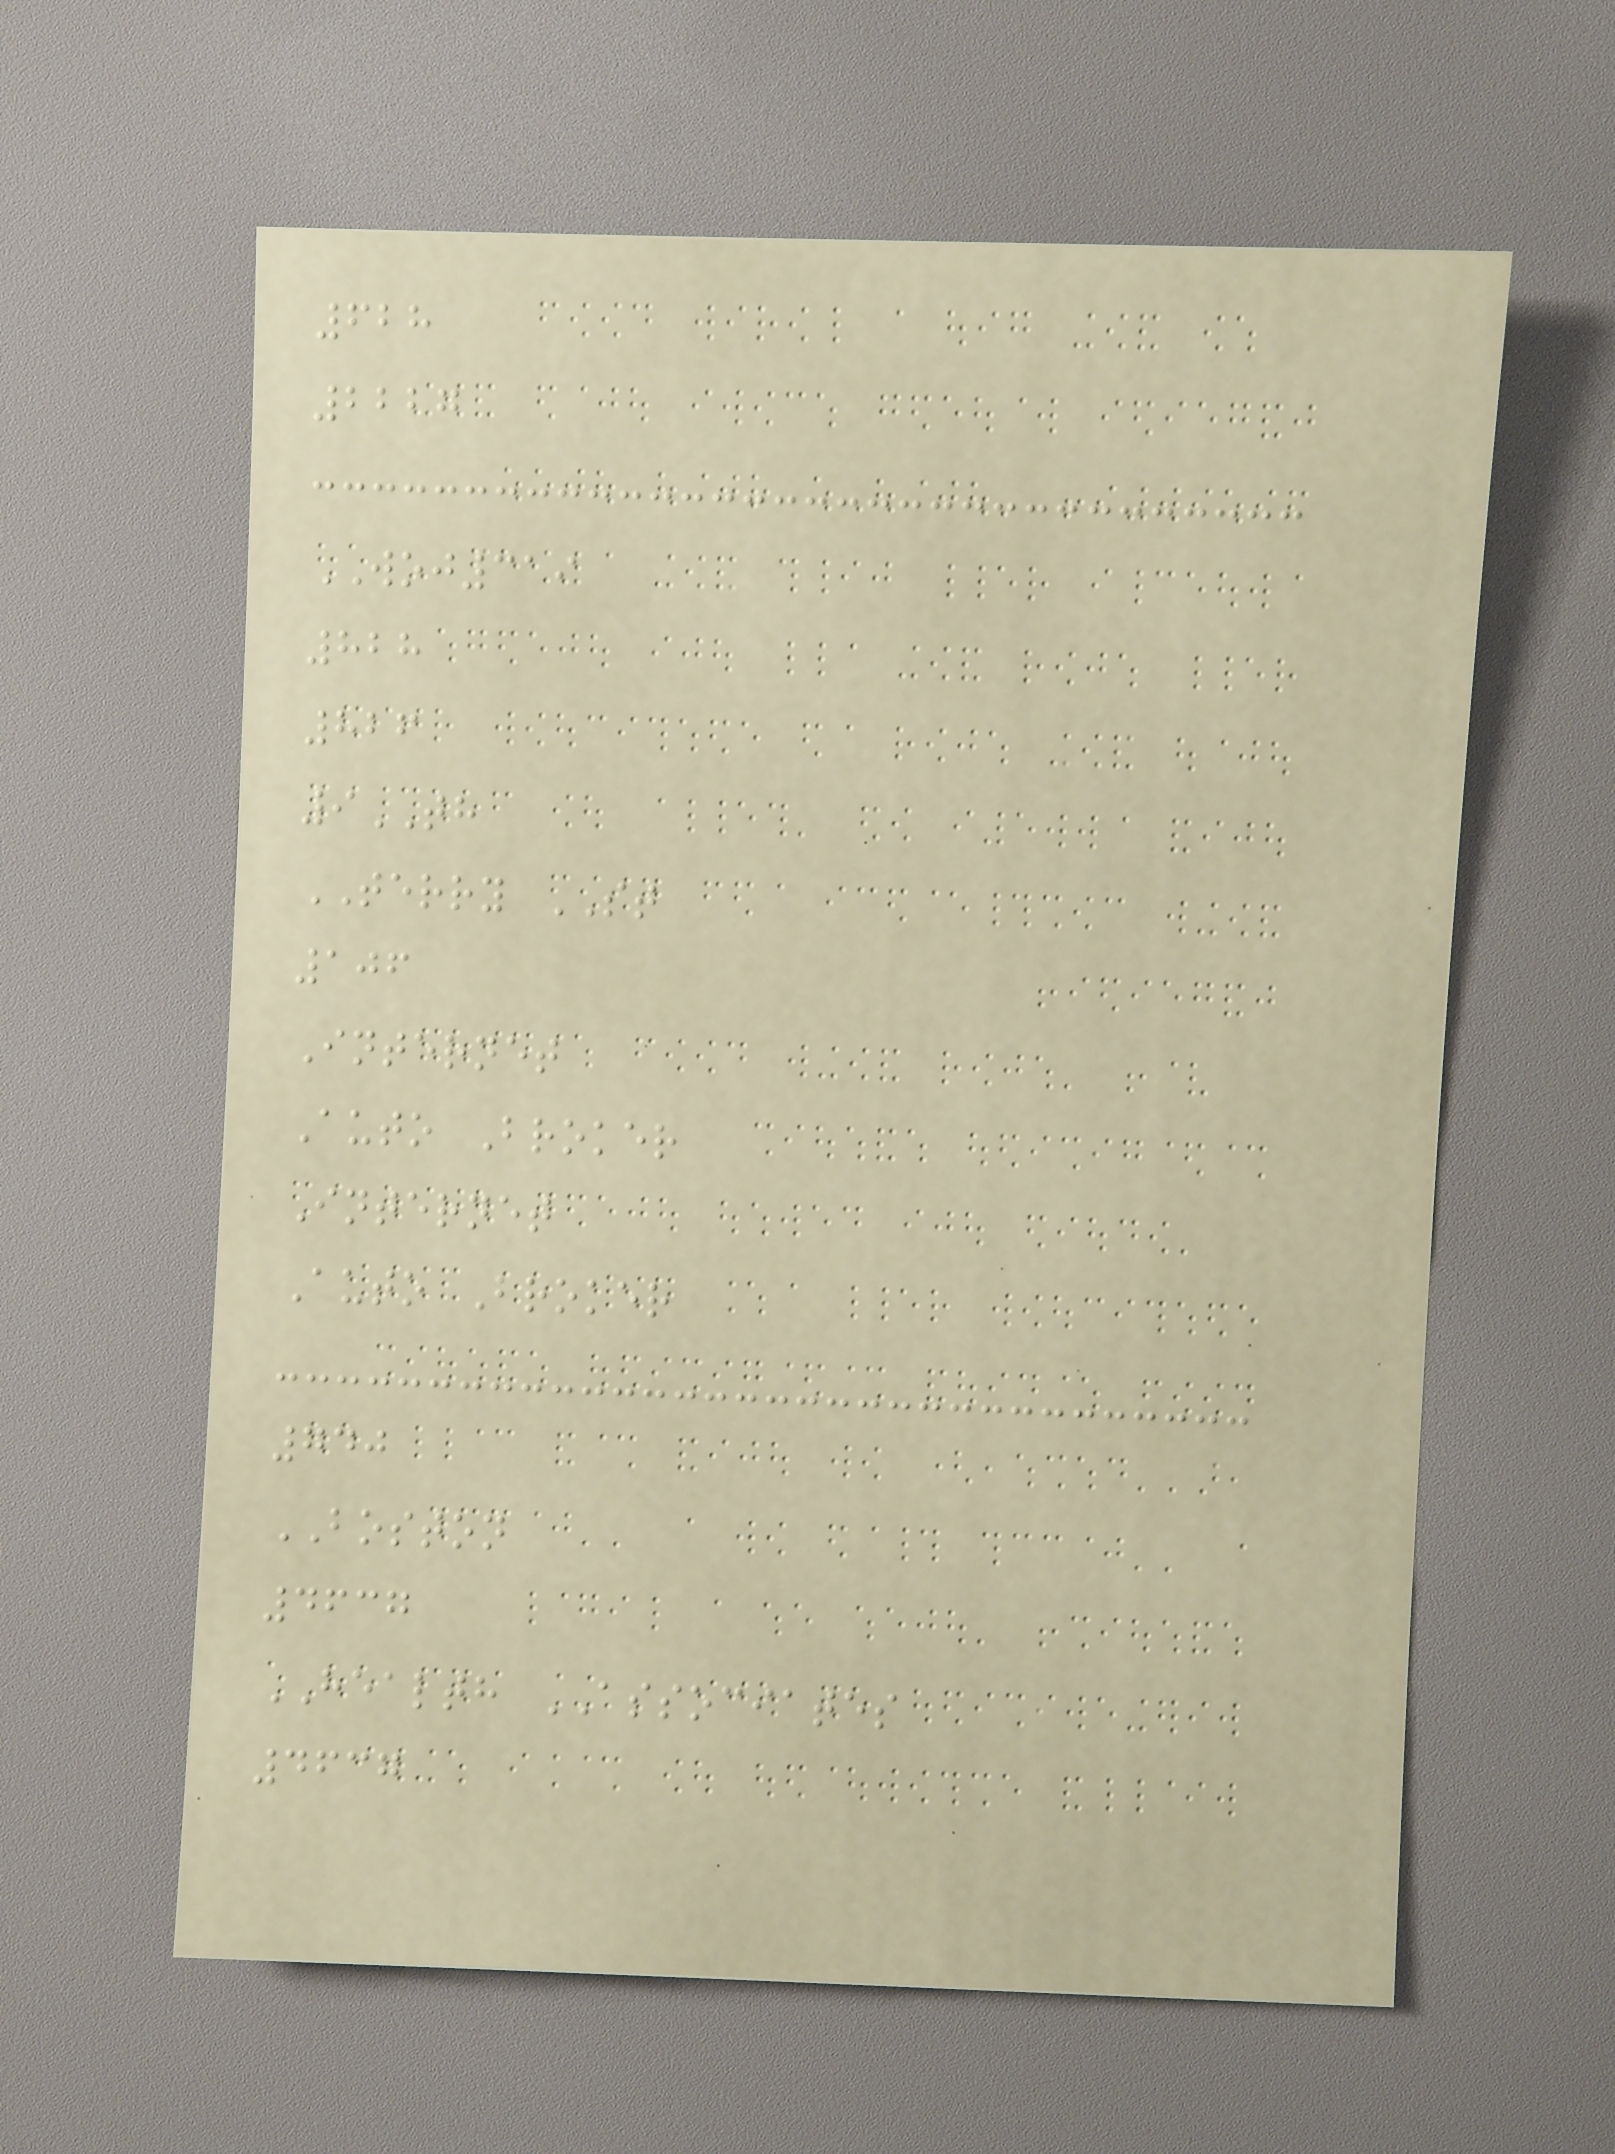628
2227
WOJ319
828
826
9TH
TERRY ST
106
Internet
Auto Broker
Internet
Auto Broker
740
BOSTON
4637
HEALTH ASSOCIATES
4637
